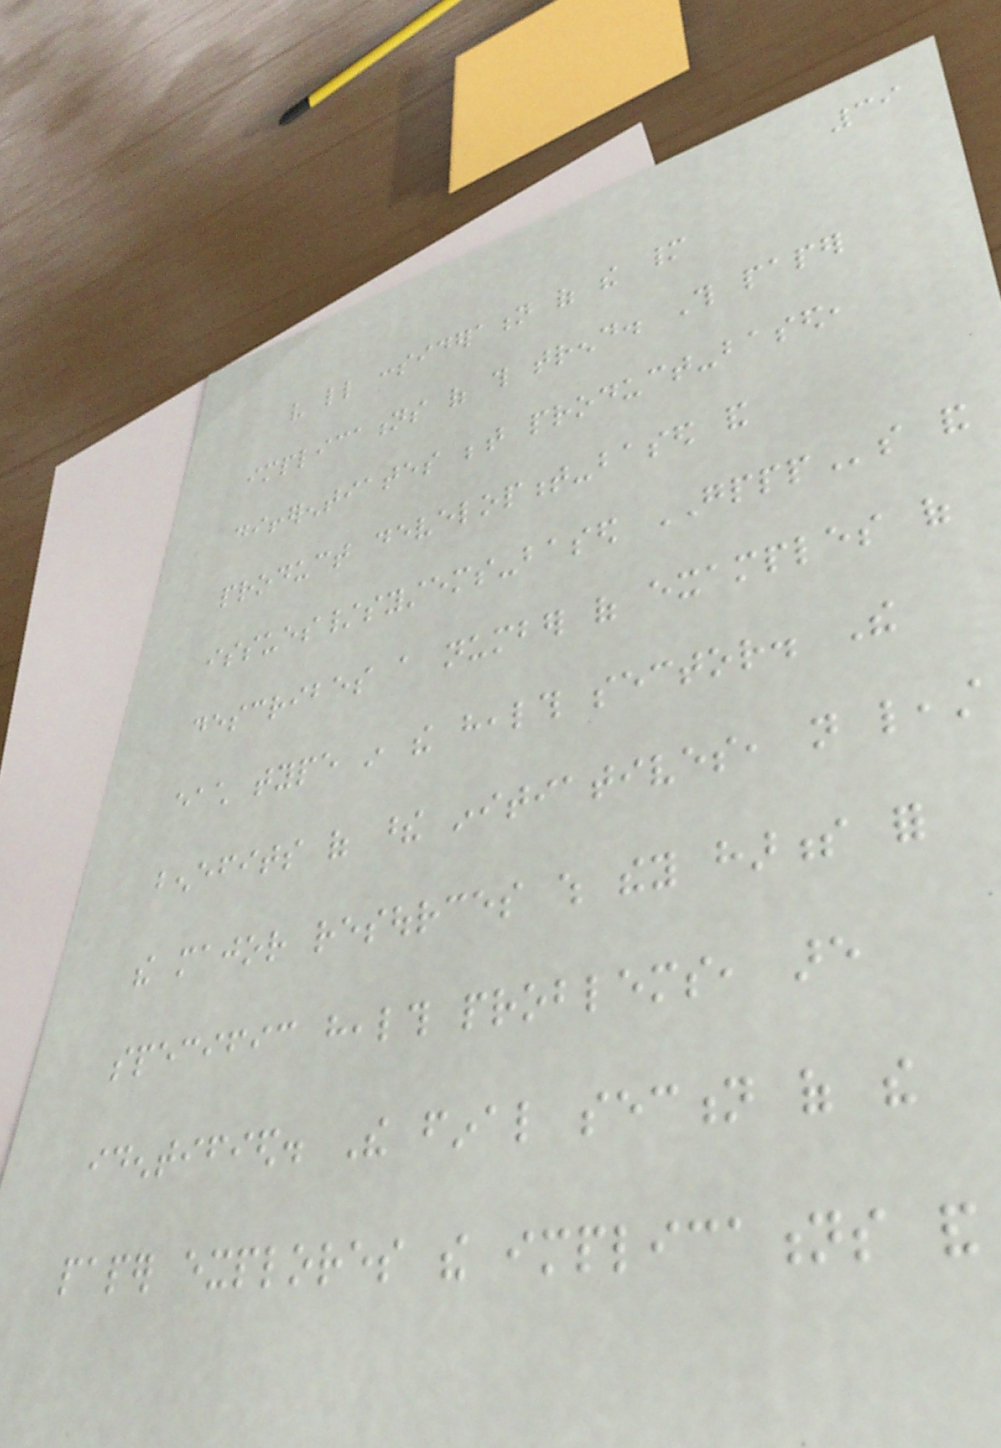39
very little consideration of the many
implications of this trend. This paper
differentiates between product-based,
product development-based and
issues/systems-based GPPPs and
describes a number of examples of
each type in the health sector. The
benefits of these initiatives, not least
the major resources which they harness for
specific health problems, are
identified. The final section of the
paper explores the implications and
